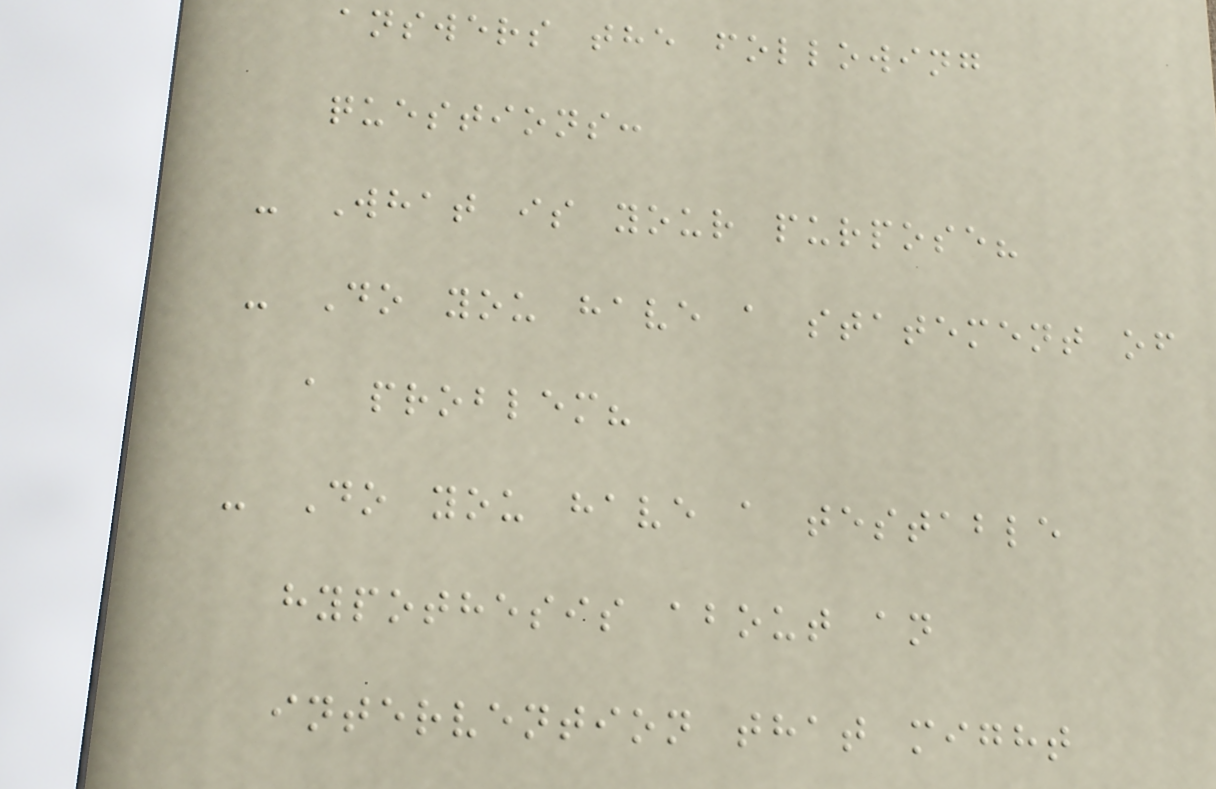answers the following
questions:
- What is your purpose?
- Do you have a statement of
a problem?
- Do you have a testable
hypothesis about an
intervention that might
